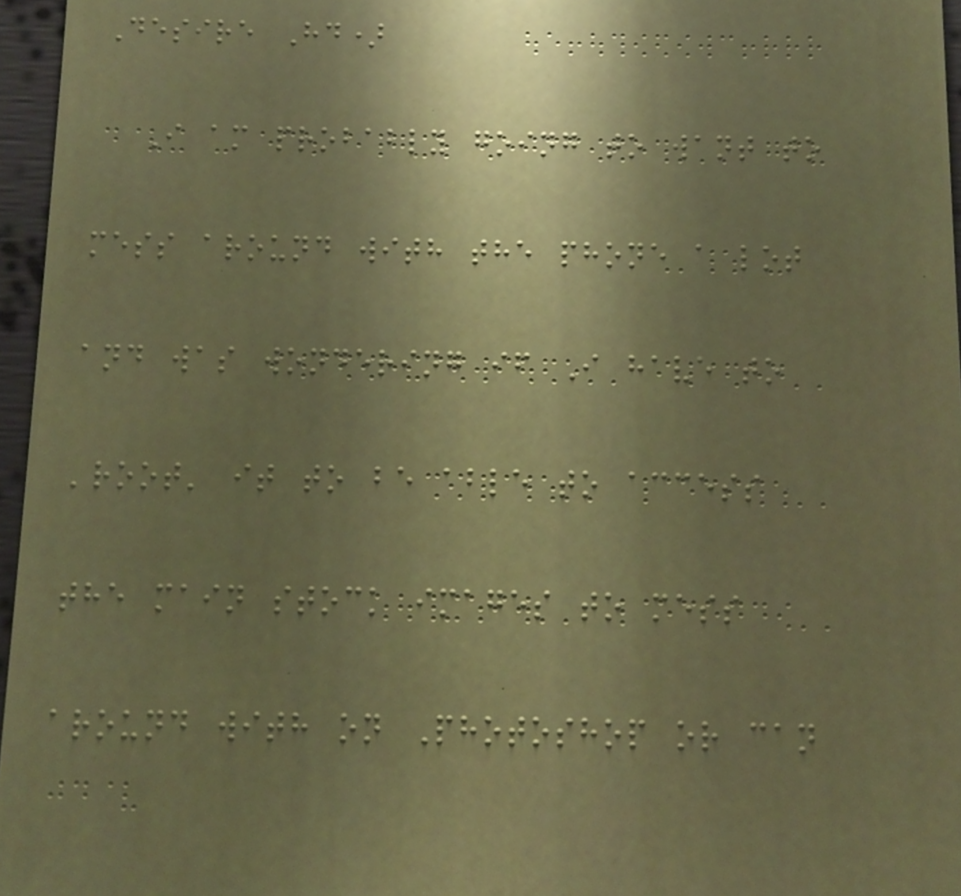Desire Hd)
I am probably going to want to
mess around with the phone a lot
and was wondering if I have to
'root' it to be able to access
the main stock images to mess
around with on Photoshop or can
